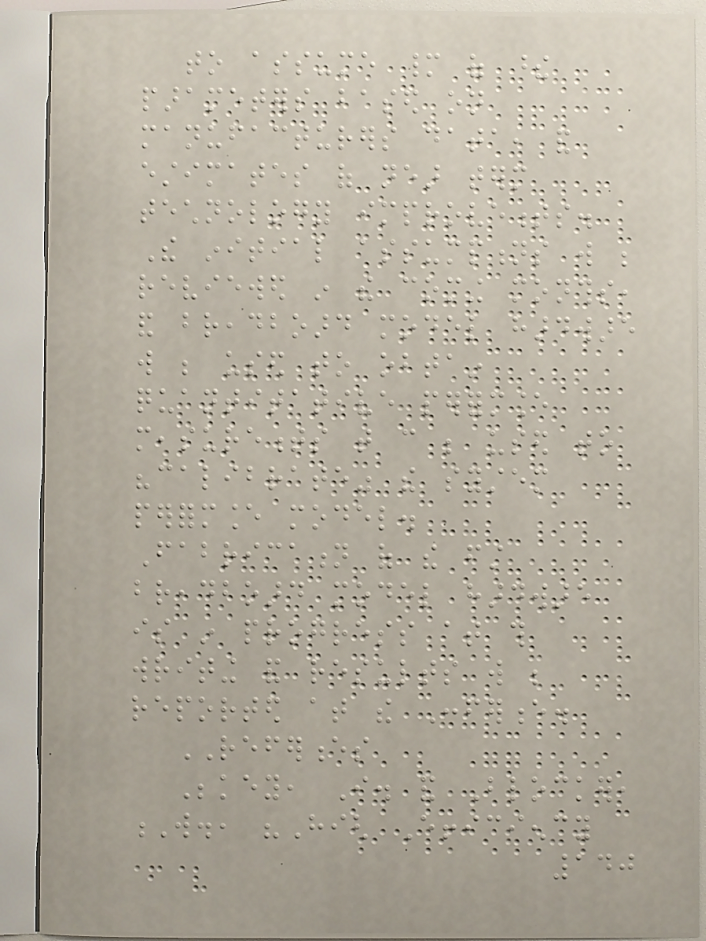to assume many of these
parameters based on
manufacturers data, and
estimates of near term
technology improvements.
The initial assumptions will be
reviewed in the coming months,
and breadboard model hardware
will be used to obtain
quantitative performance
measurements that can be used to
"calibrate" the system
performance model.
Fabrication of the first
breadboard model hardware
is in progress at this
writing and results will be
reported at the Conference.
REFERENCES
Bekey, I. and Blocker,
W., "High Efficiency
140
